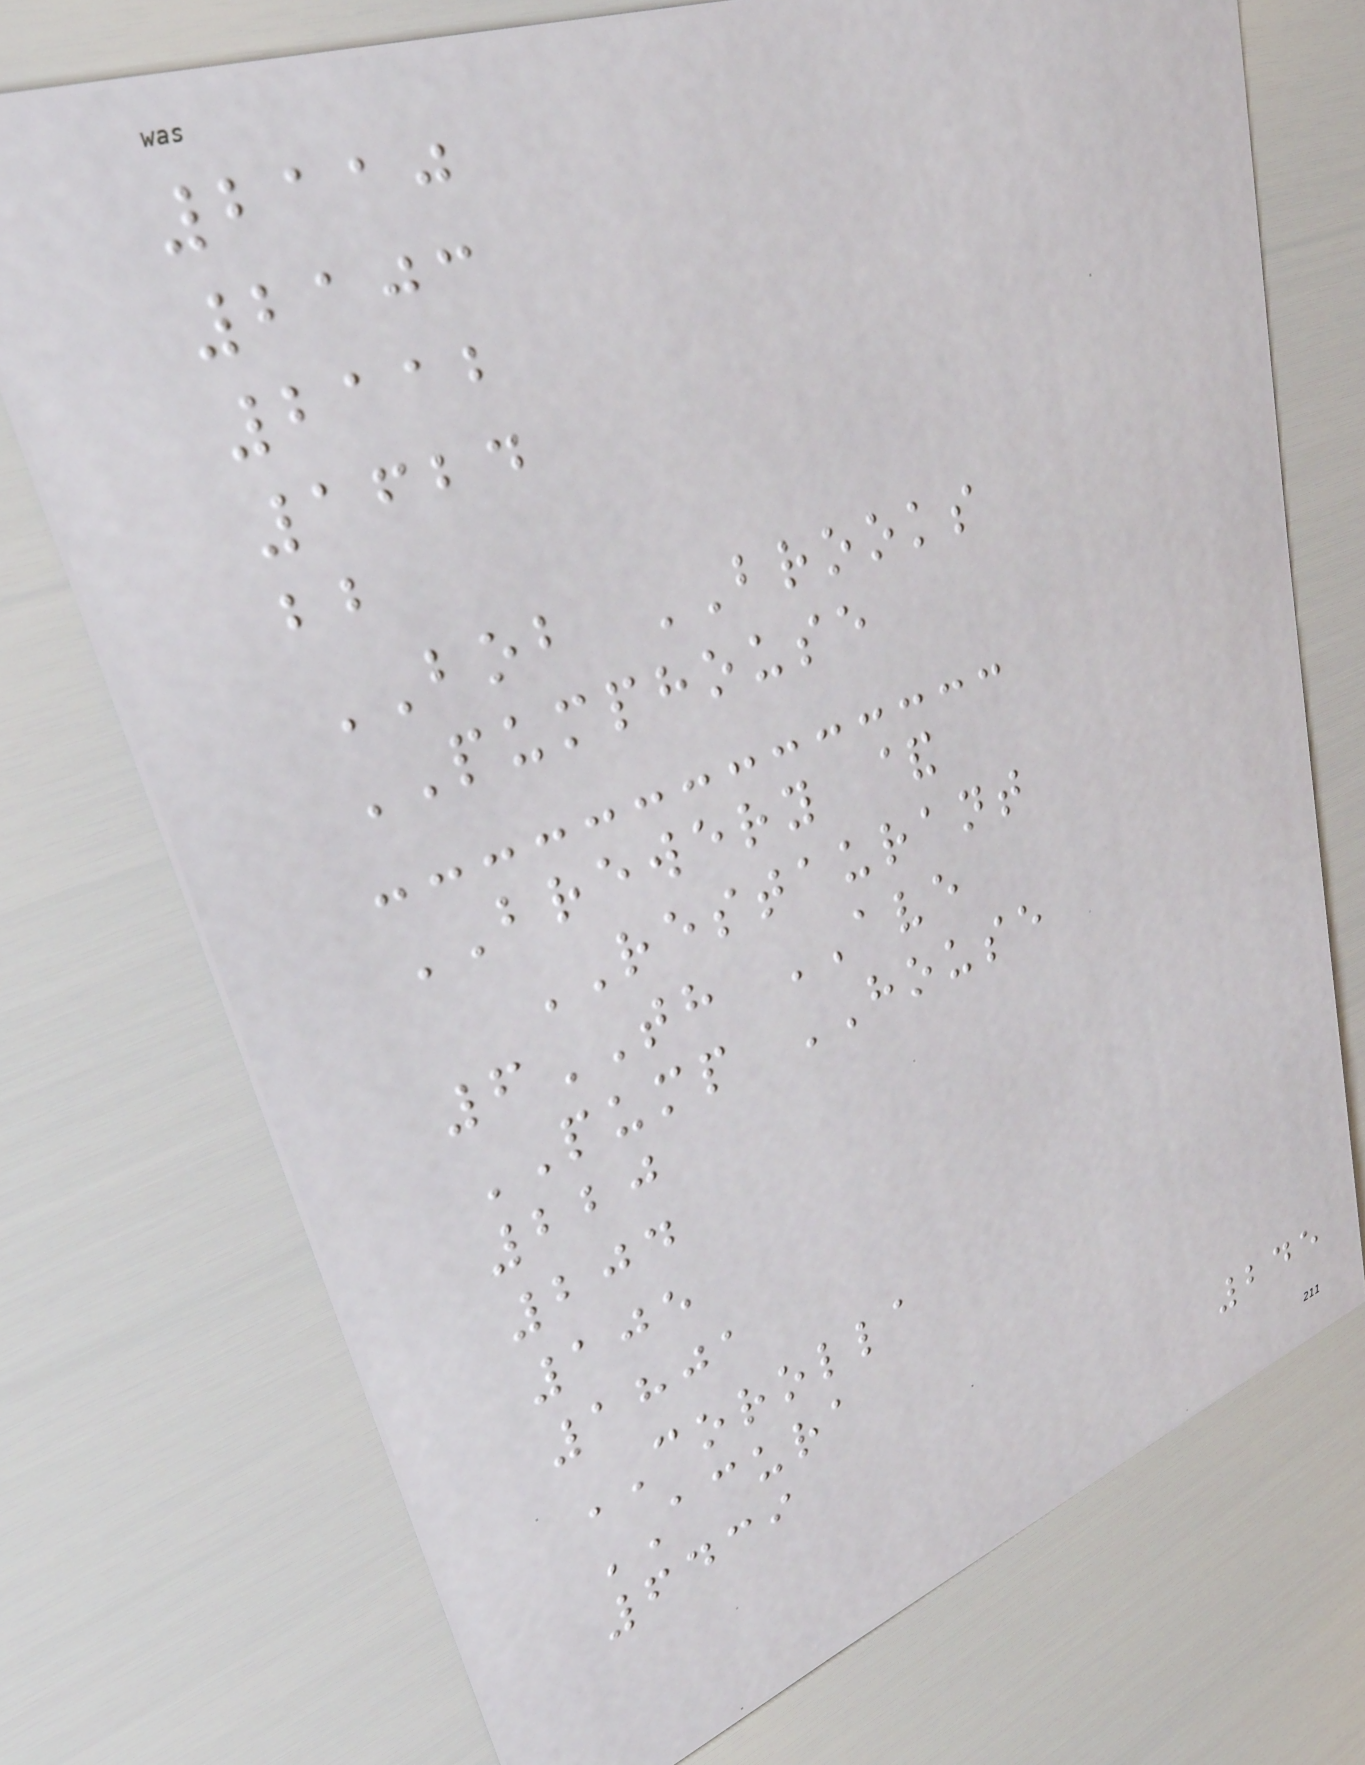2110
2103
2112
1624
bb
BOB BROOKS
PUMPHOUSE
BREWERY &
RESTAURANT
6TH AVE
PUMP HOUSE
220
204
105
1801
COROLLA
ACURA
6439
245
